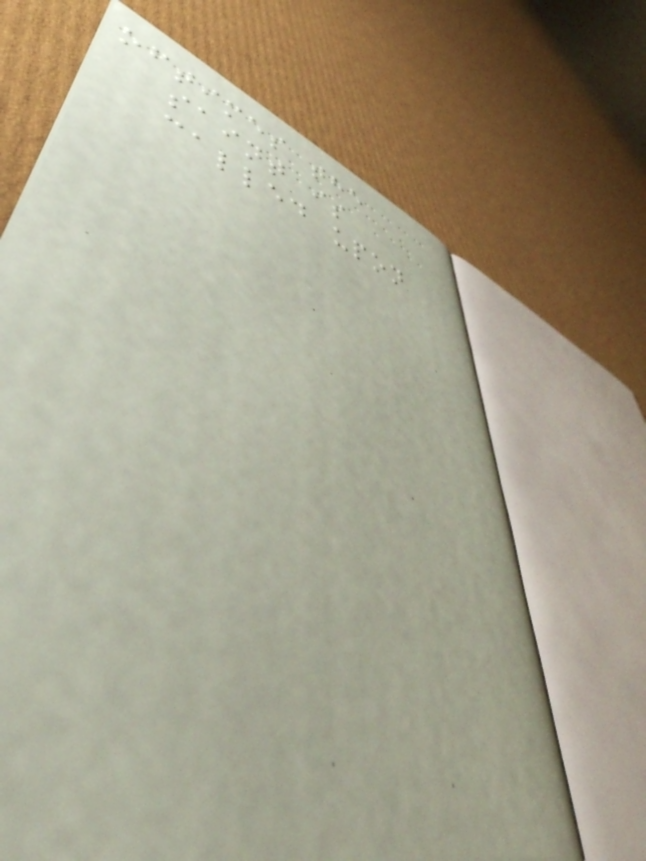oftimes the
saint is
called upon
